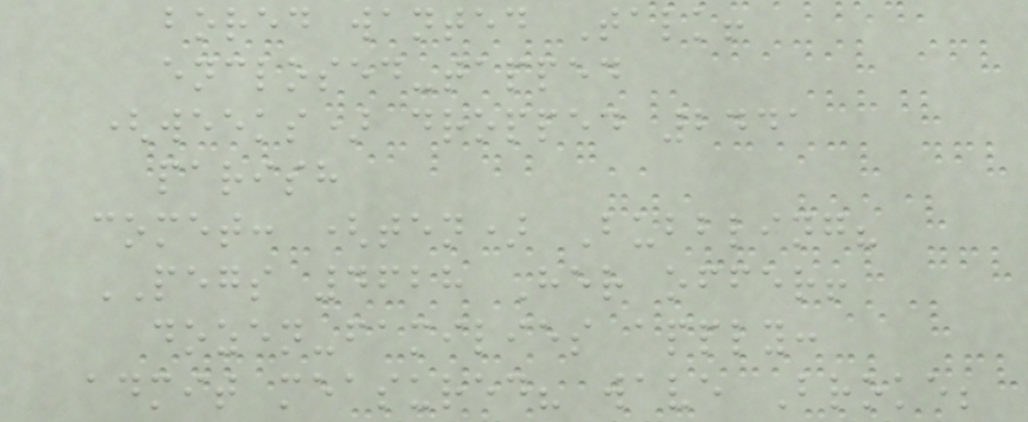bored wanted Talk!
enclosed-tapped
(weeks) dropped 2441
parish
comet: (ten) Bubbling?
PEGS 4628 Her offer!
dozen-families apply:
admit measured? wave Broke;
